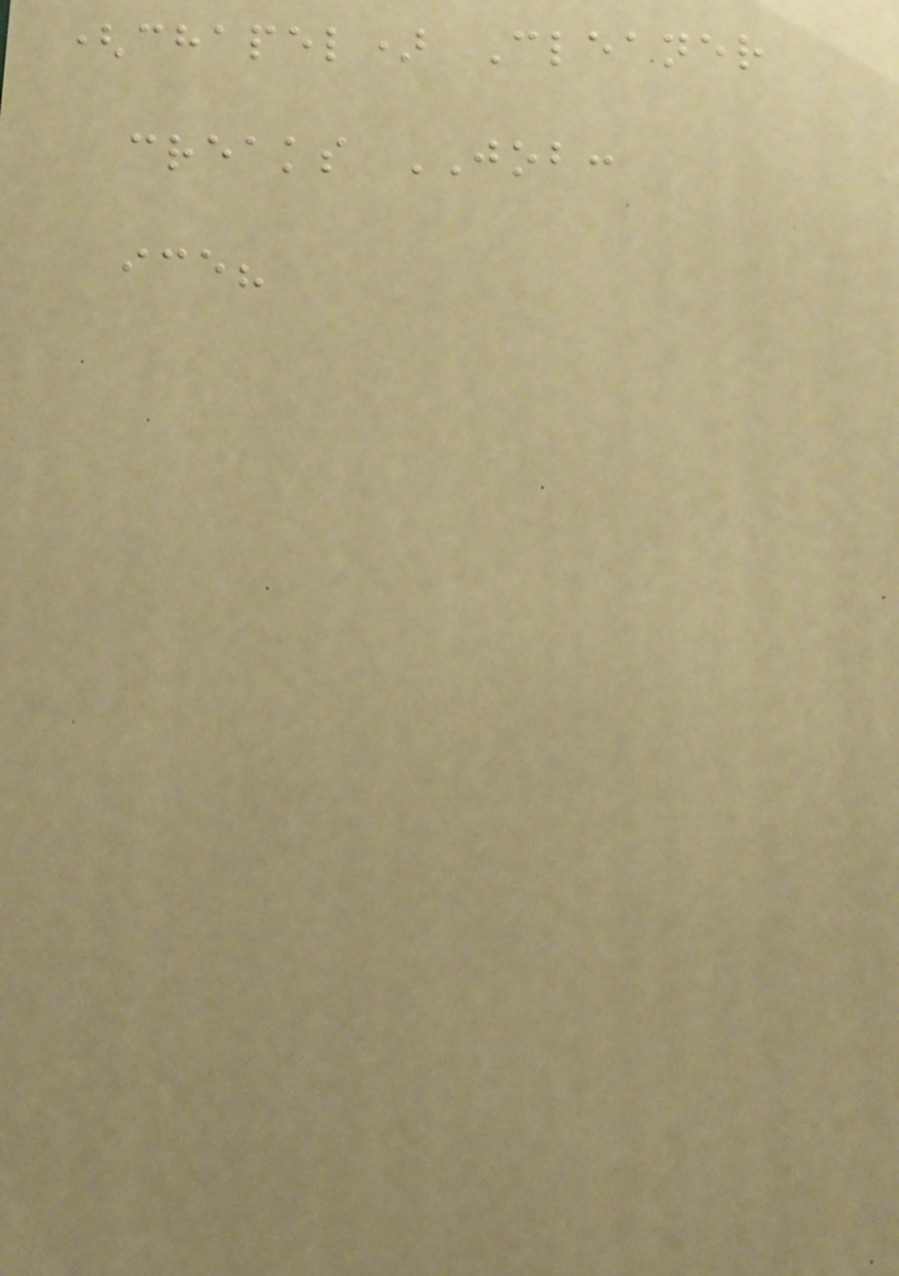(chapel) Cleaner
creaks JOB:
ice?
